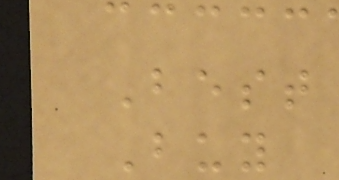Best
Buy
